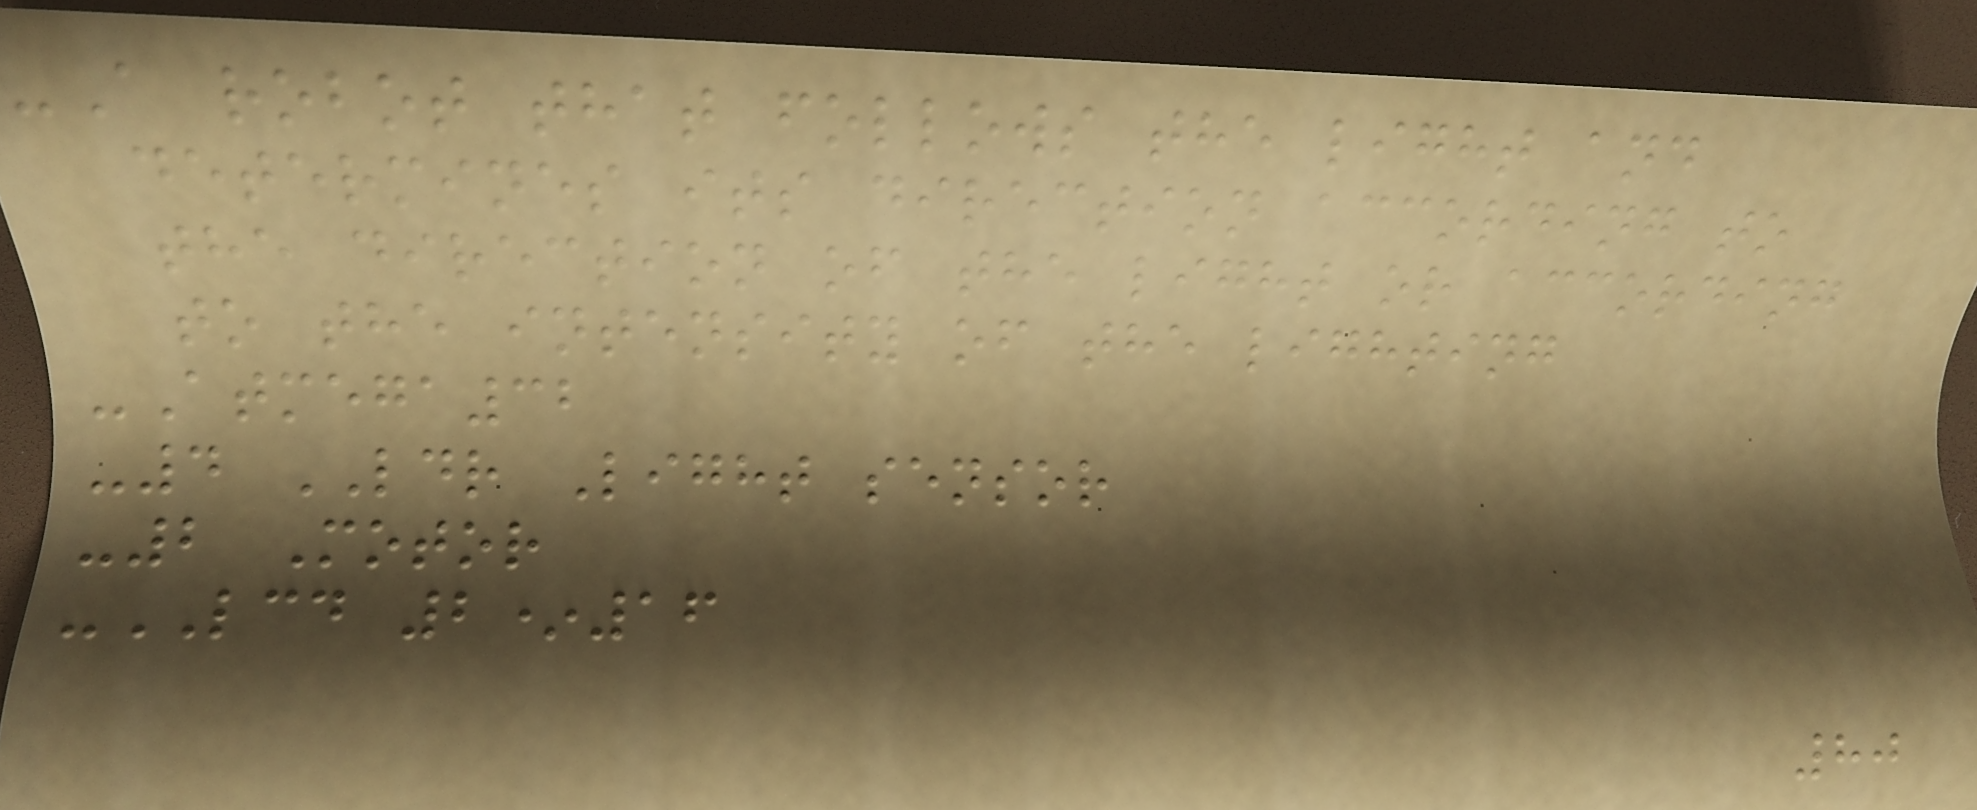-A robot that follows the light and
determines its direction according to
the direction of the light or according
to the intensity of the lighting
-Atmega32
-4 LDR Light sensor
-2 Motor
-LCD 2*16
80
